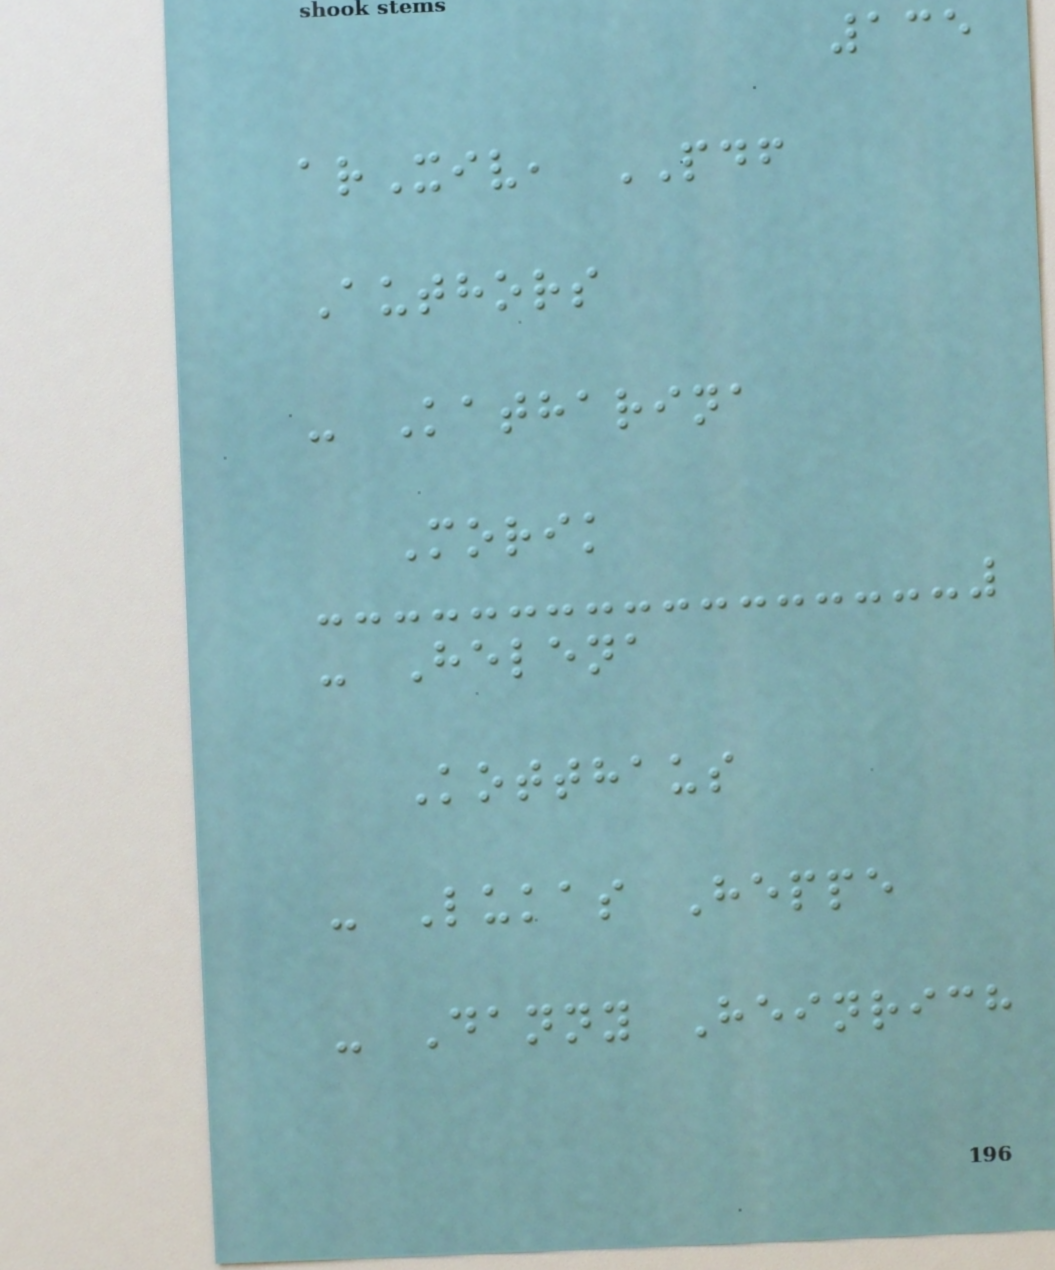135
arXiv, PDF
Authors
- Katharina
Morik
- Helena
Kotthaus
- Lukas Heppe
- Danny Heinrich
